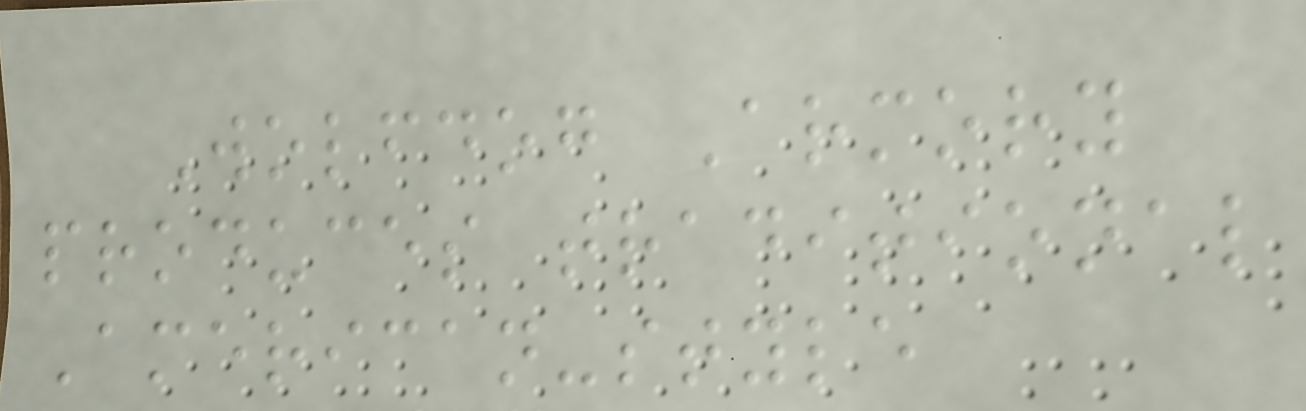Wolfdog Armory
produces traditional
American-style
